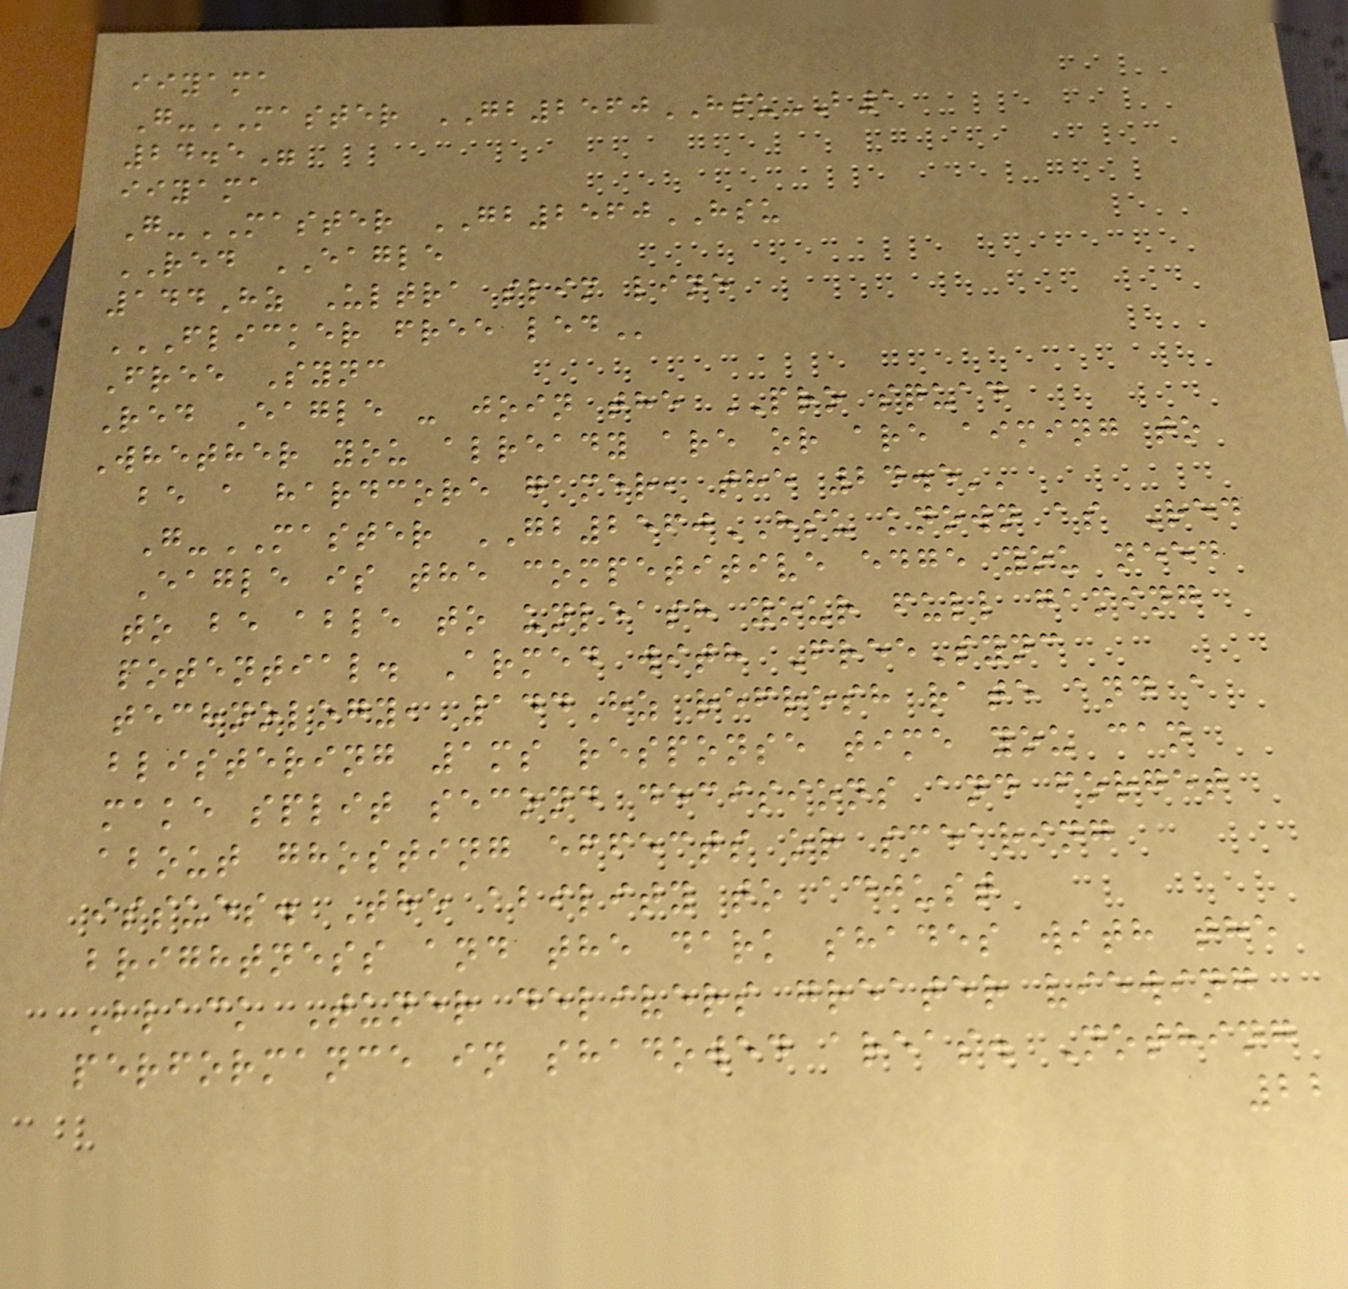iiyama
G-MASTER GB2560HSU-B1
24.5"
iiyama
G-MASTER GB2560HSU
RED EAGLE
144Hz Ultra slim line
FLICKER FREE LED
Free Sync
Red Eagle - join the PRO squad
Whether you already are or are aiming to
be a hardcore gamer, the 24.5''
G-MASTER GB2560HSU known as Red
Eagle is the competitive edge you need
to be able to unleash your full gaming
potential. Armed with FreeSync
technology, 144Hz refresh rate and a
blistering 1ms response time you can
make split second decisions and forget
about ghosting effects or smearing
issues. The ability to adjust
brightness and the dark shades with the
Black Tuner delivers greater viewing
performance in shadowed areas. Nothing
22
